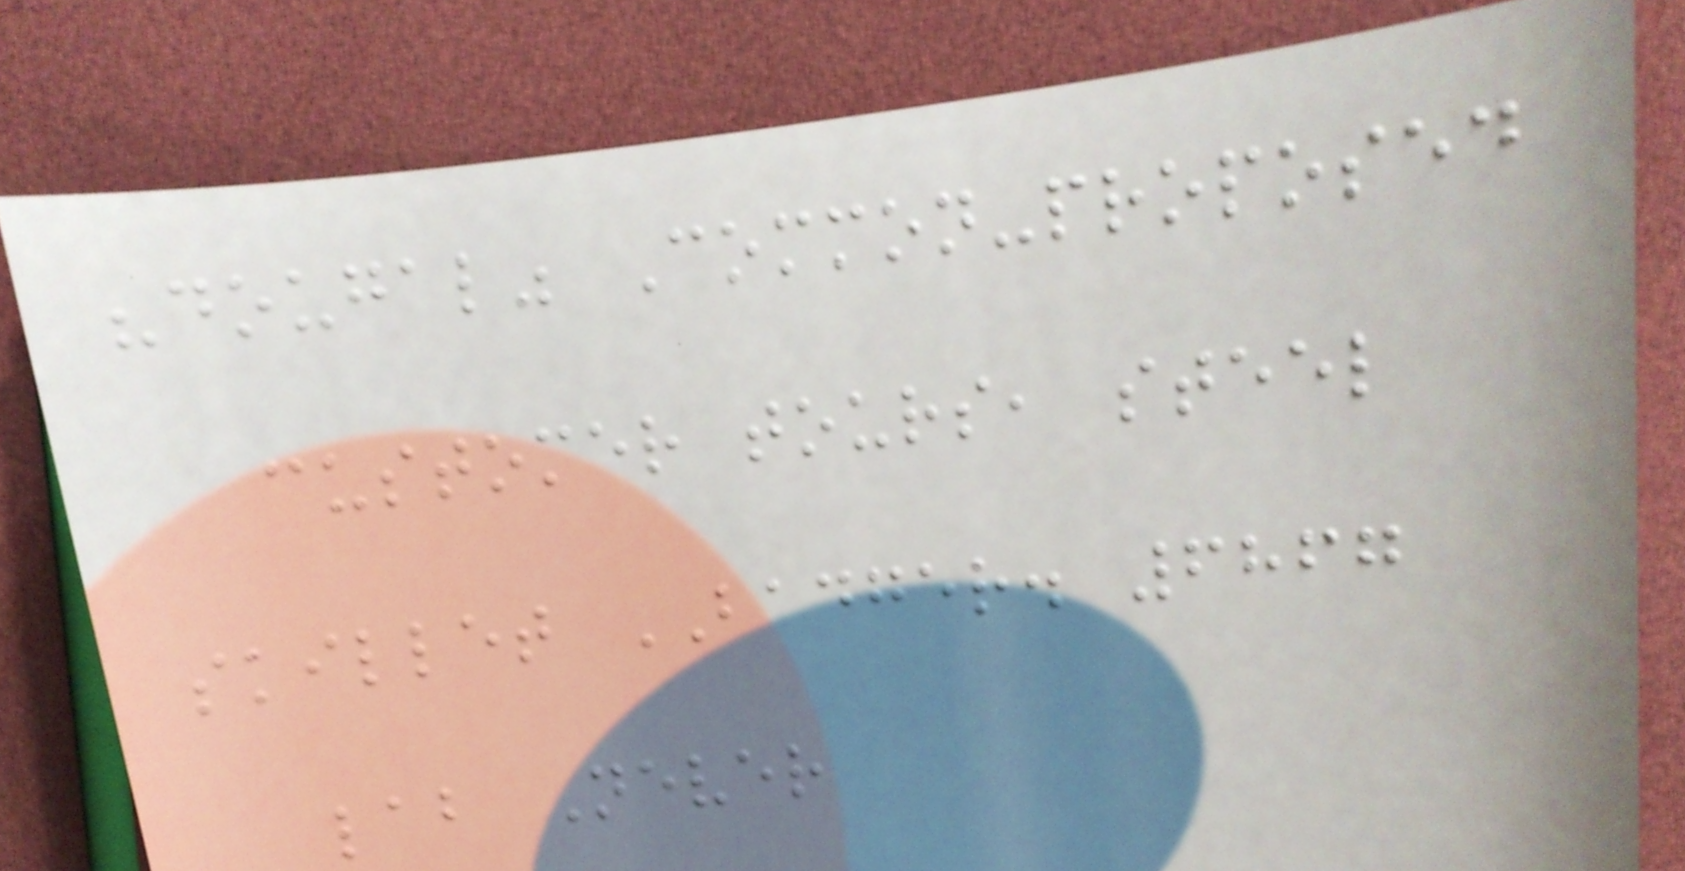"dougal" Common-proposed
customer tours, steel
skillet BADGER. 6867
lab Never
